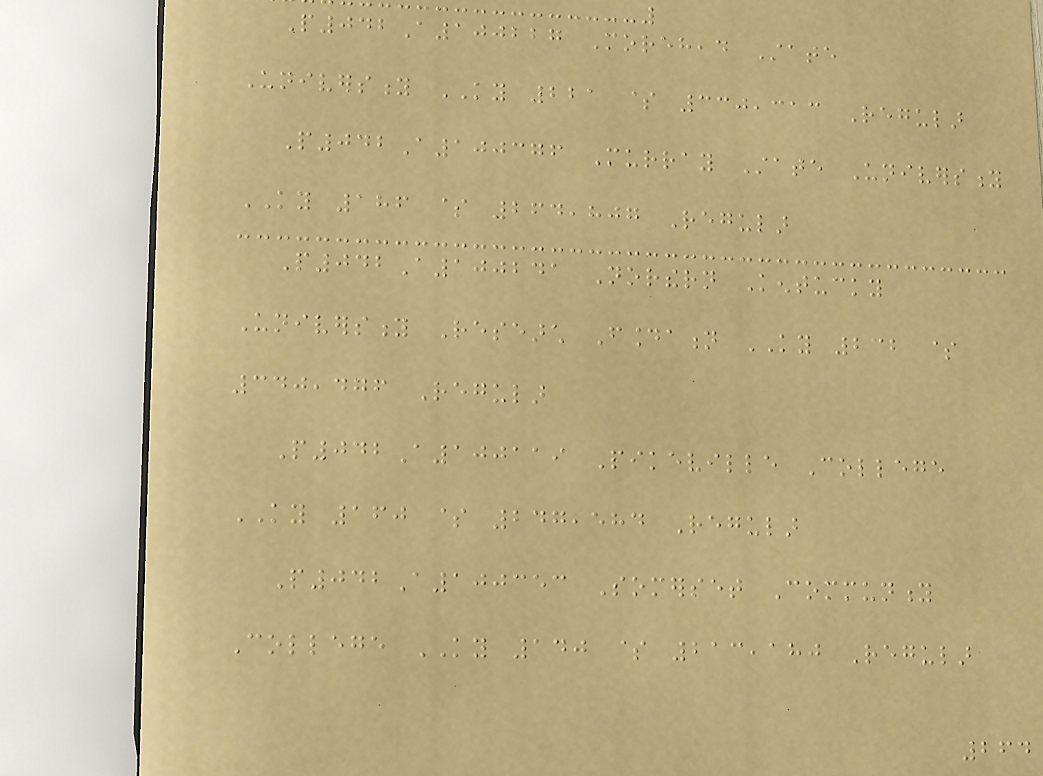P042A100227 Morehead State
University KY 221 $ 330,313 Regular
P042A100376 Murray State University
KY 186 $ 264,807 Regular
P042A100241 Northern Kentucky
University Research Foundation KY 232 $
340,476 Regular
P042A100119 Pikeville College
KY 160 $ 247,584 Regular
P042A100353 Somerset Community
College KY 140 $ 213,180 Regular
264
